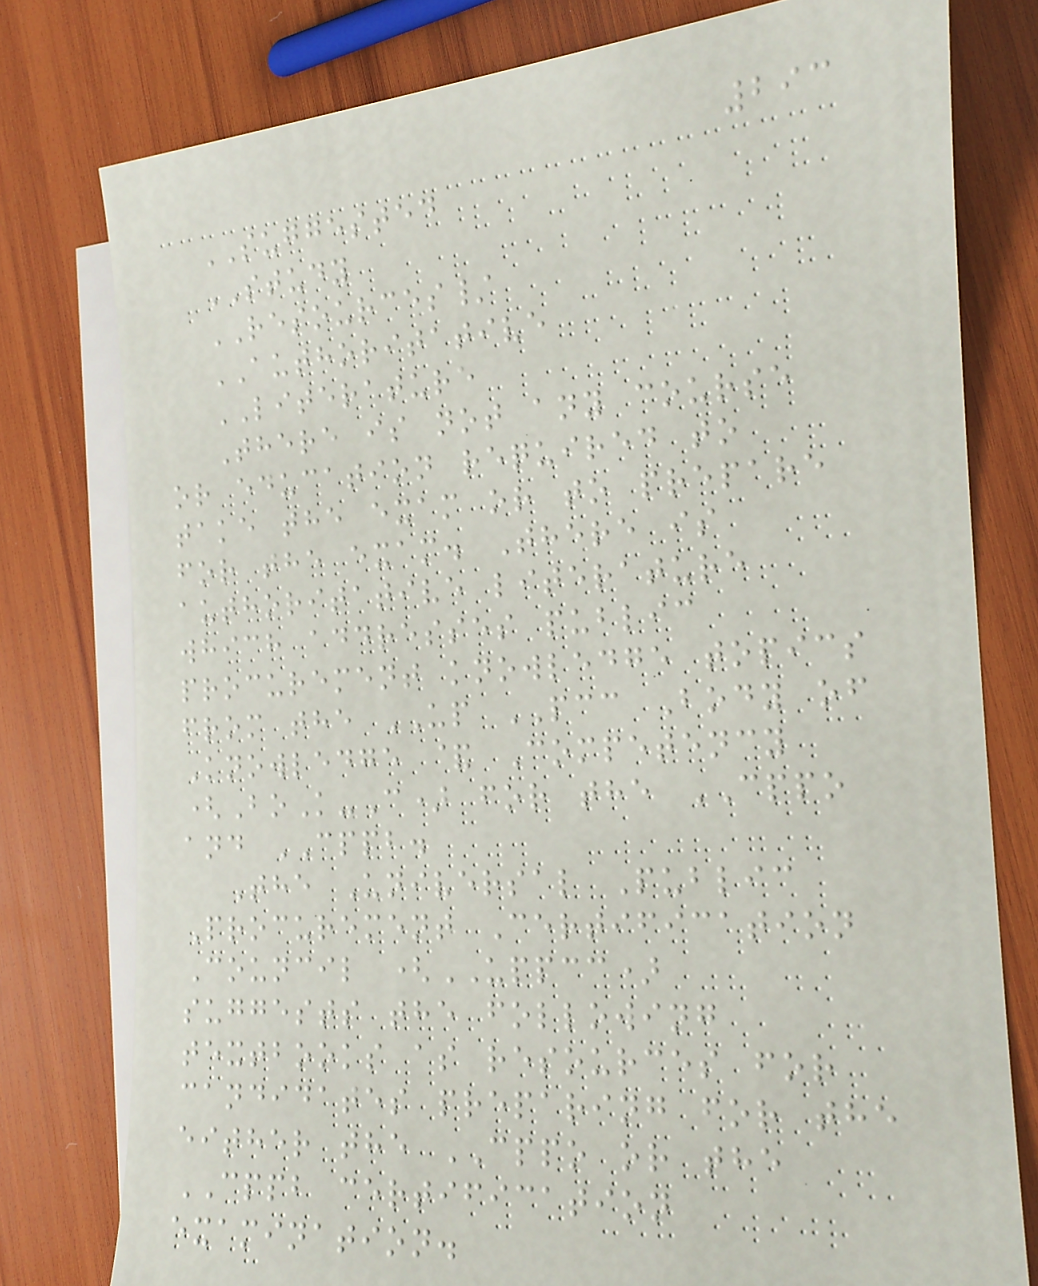293
SUGGESTED
STUDY
RESOURCES/
AUTHORITATIVE
LITERATURE
There is not any course
or education required to
take the exam or to prepare
for the exam. There is
authoritative literature
which addresses public
procurement knowledge topics
from the UP PCC Body of
Knowledge & Competency
(BoK-C) for the CPPO
and CPPB.
The Universal Public
Procurement Certification
Council (UPPCC)
suggests the following
textbooks as resources for
candidates preparing for the
either the CPPO or the
CPPB certification
examination.
